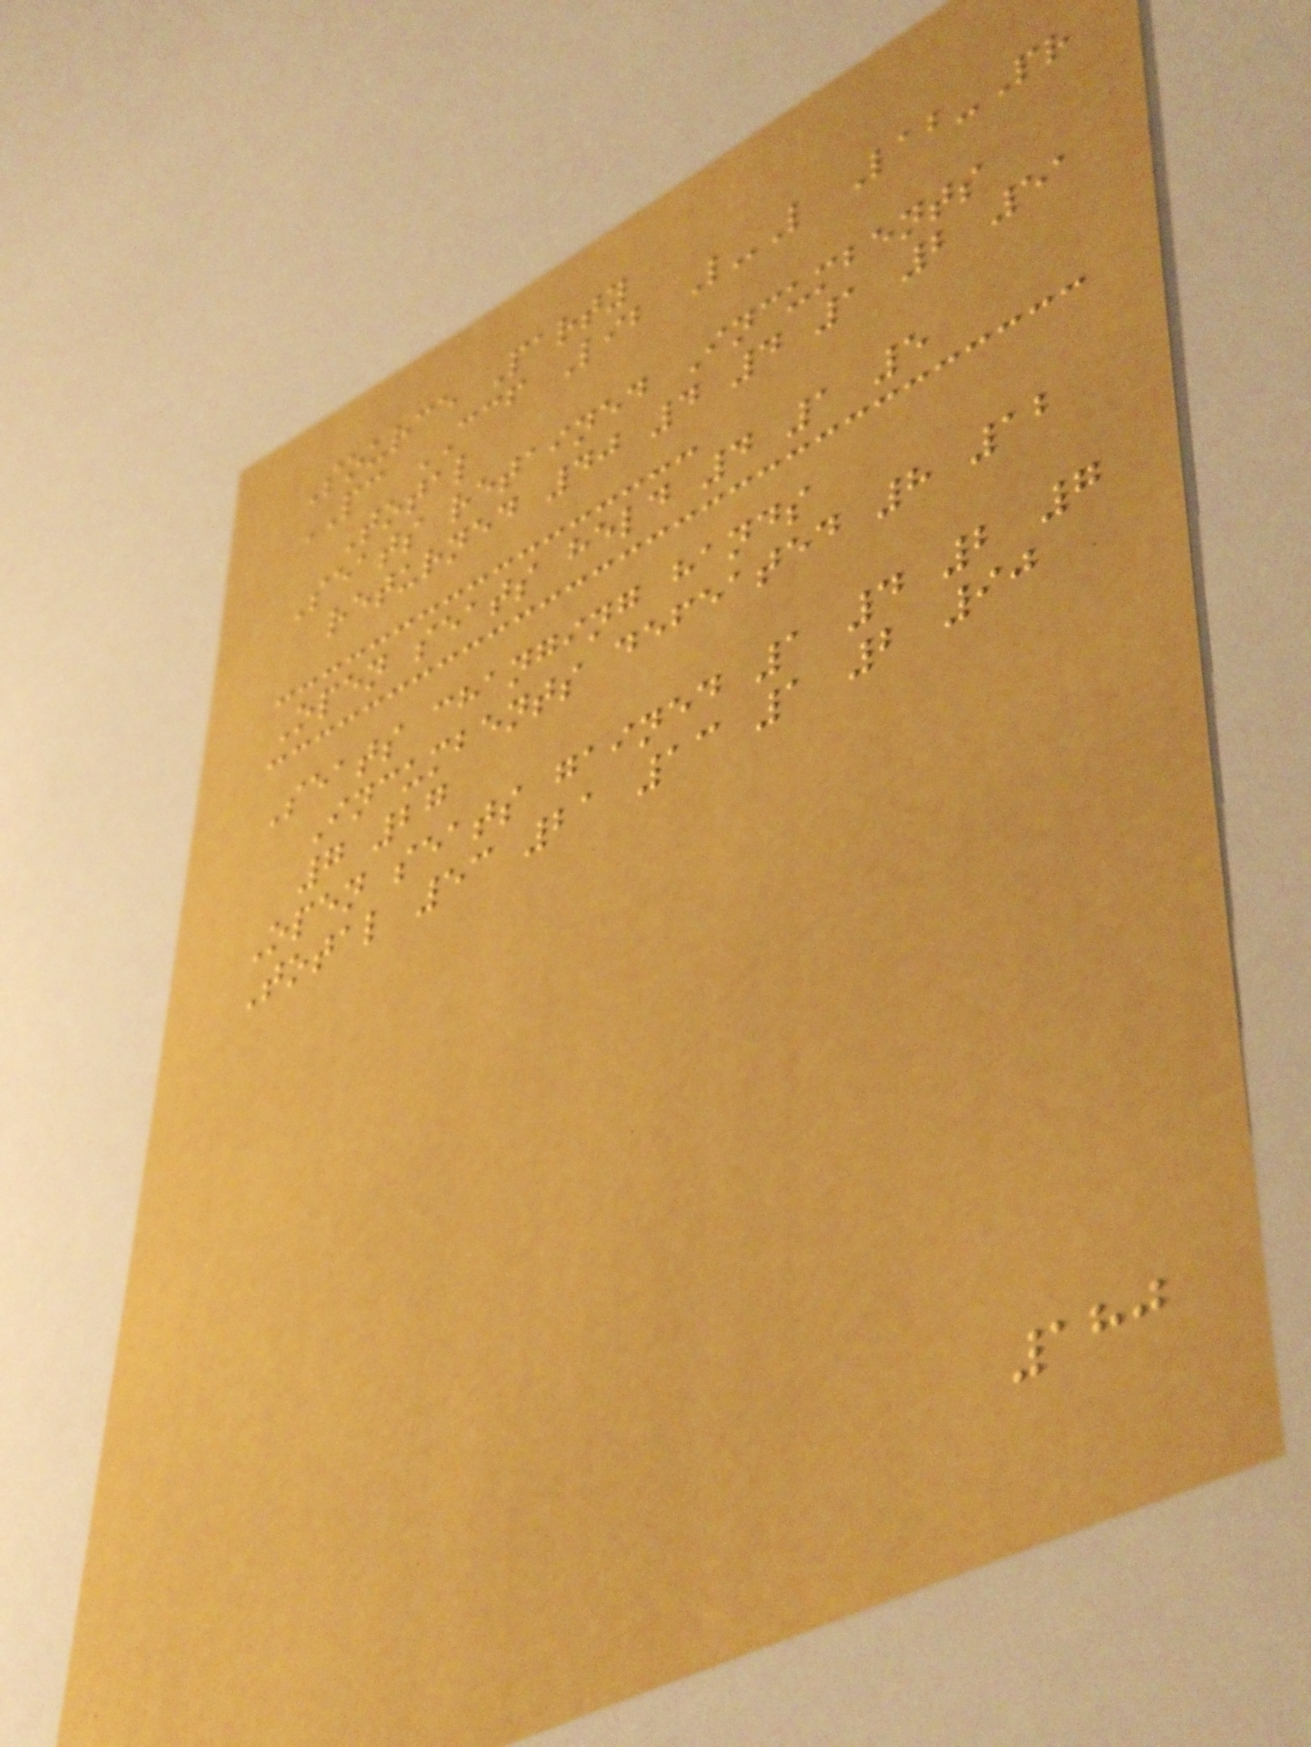Source Party
PC CCF Lib L-L Lab-Pr
Total
Seats retained Incumbents
returned 40 4 4 1 2 51
Open seats held 4 1 5
Seats changing hands
Incumbents defeated 8 12
7 27
Open seats gained 1 4 2 7
Total 53 21 13 1 2 90
180
